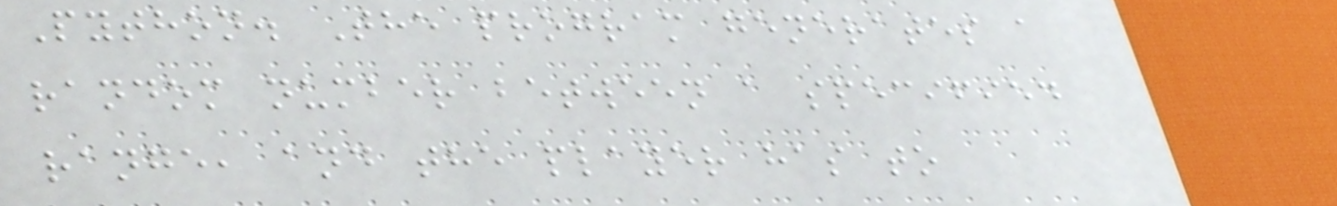Python. The program generates a
random number between a specified
range, and the player has to
